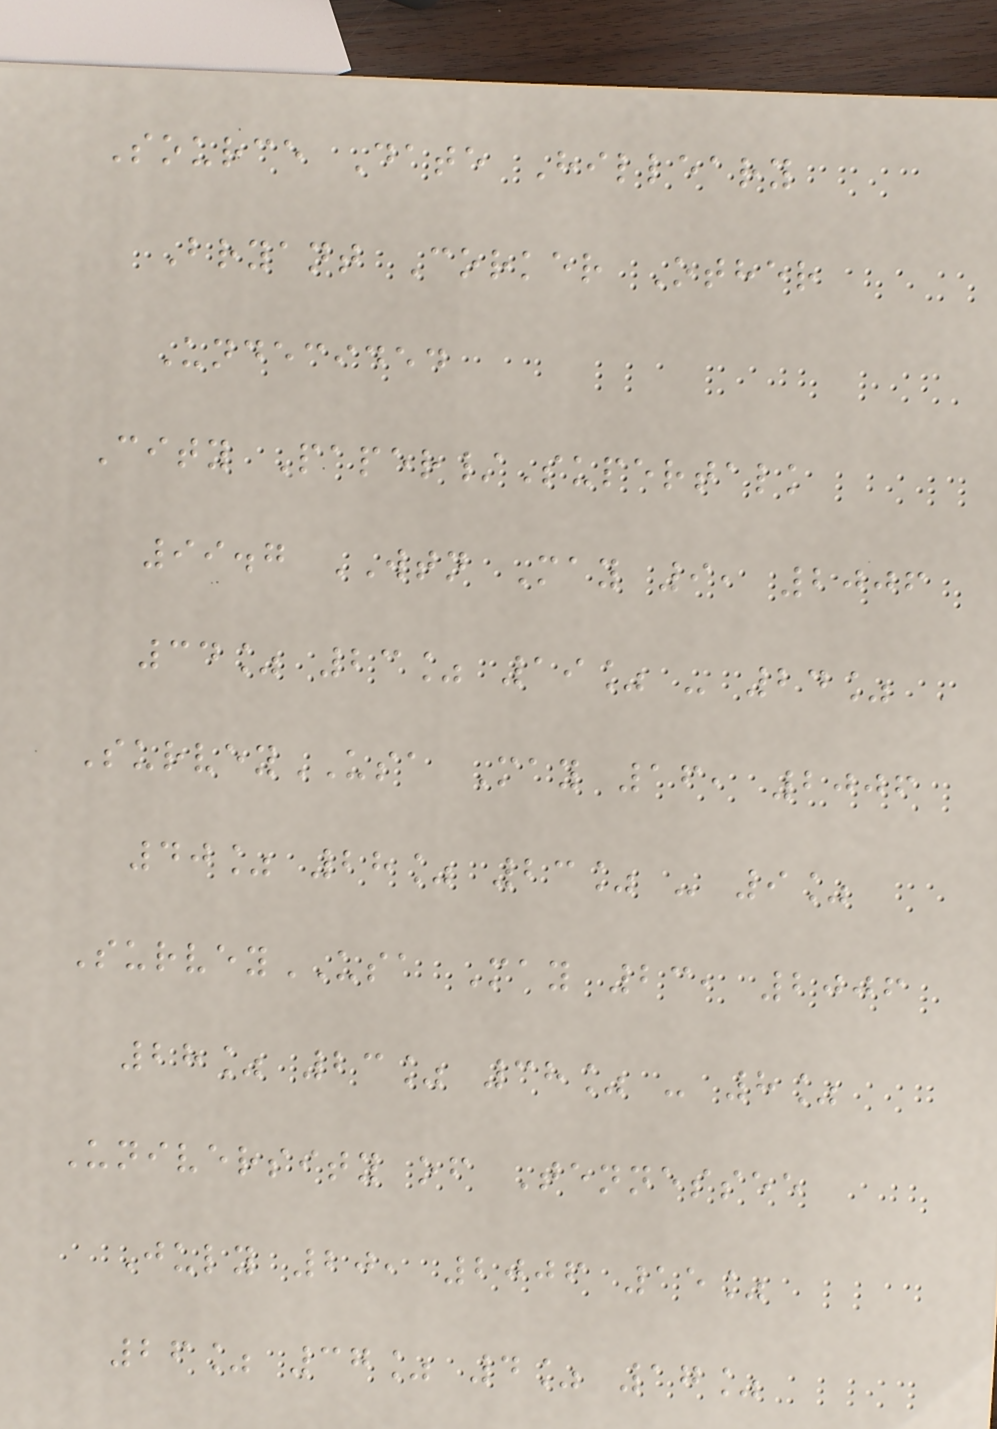Source Date Hilleary
Bryant Corker Other
Undecided
City Paper/Supertalk
99.7 WTN May 9, 2006
34% 23% 19% - 24%
SurveyUSA May 16, 2006
40% 28% 23% - 9%
SurveyUSA May 23, 2006
28% 23% 38% - 8%
University of Tennessee
July 20, 2006 15%
26% 37% 4% 17%
